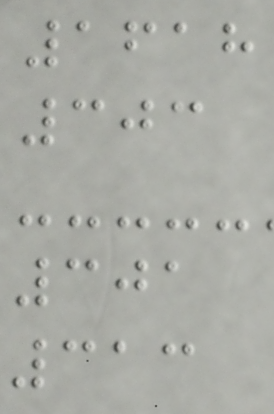1618
303
301
313
